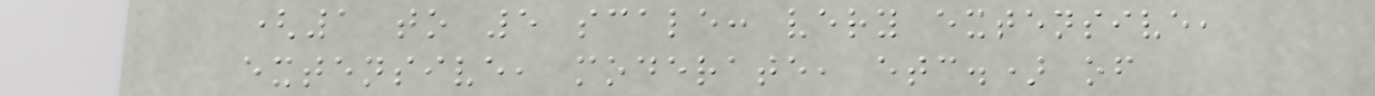(1 to 5 scale: very extensive,
extensive, moderate, etc.) of
